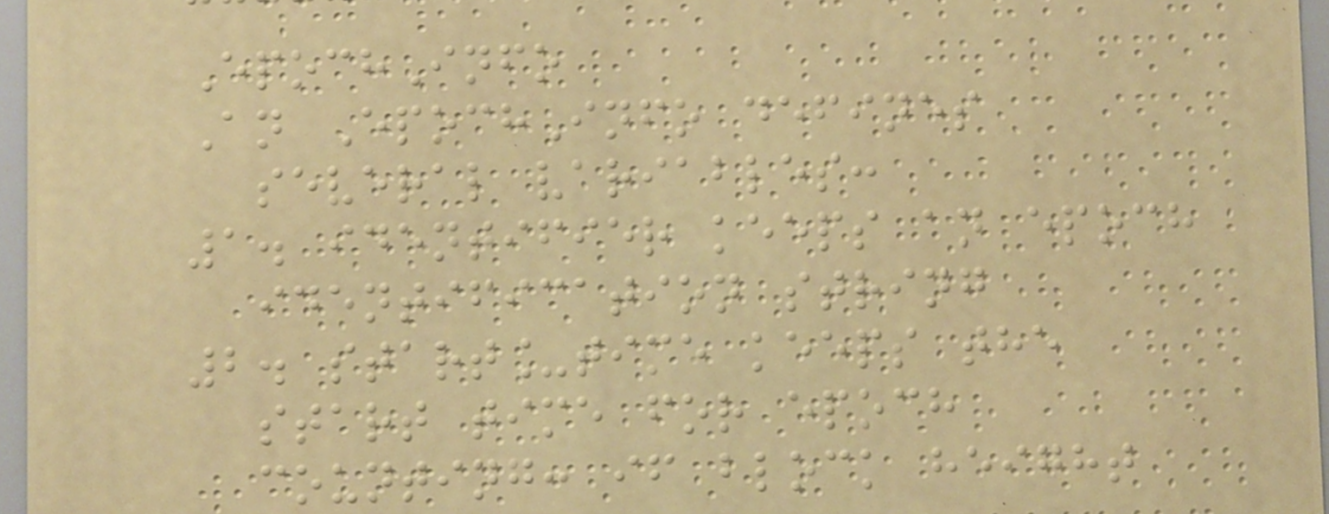EpochInfo
An EpochInfo defines
several variables:
1. identifier keeps an epoch
identification string
2. start_time keeps the
start time for epoch
counting: if block height
